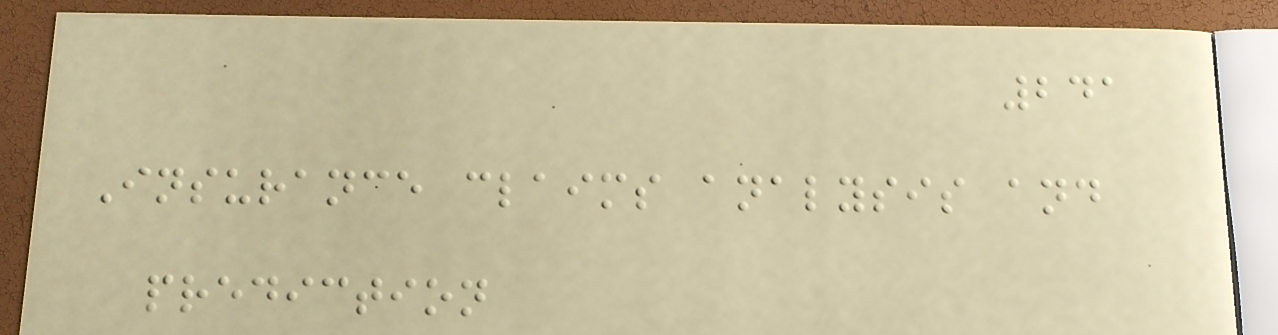241
Insurance claims analysis and
prediction
